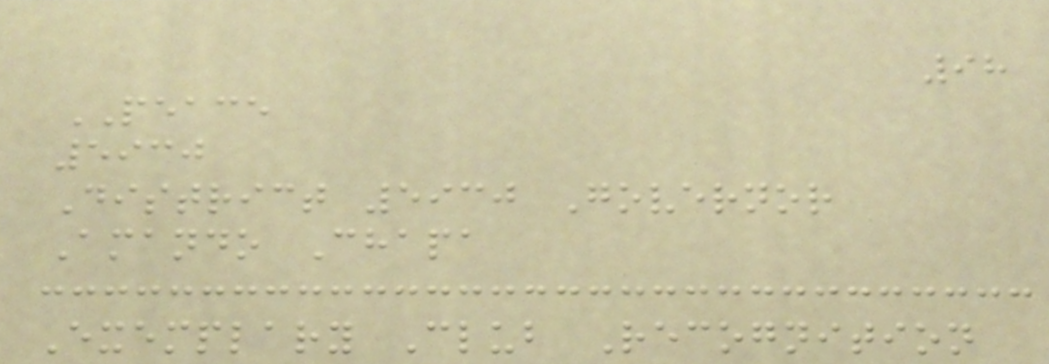98
PEACE
5930
District 5930 Governor
Amando Chapa
Exemplary Club Recognition
